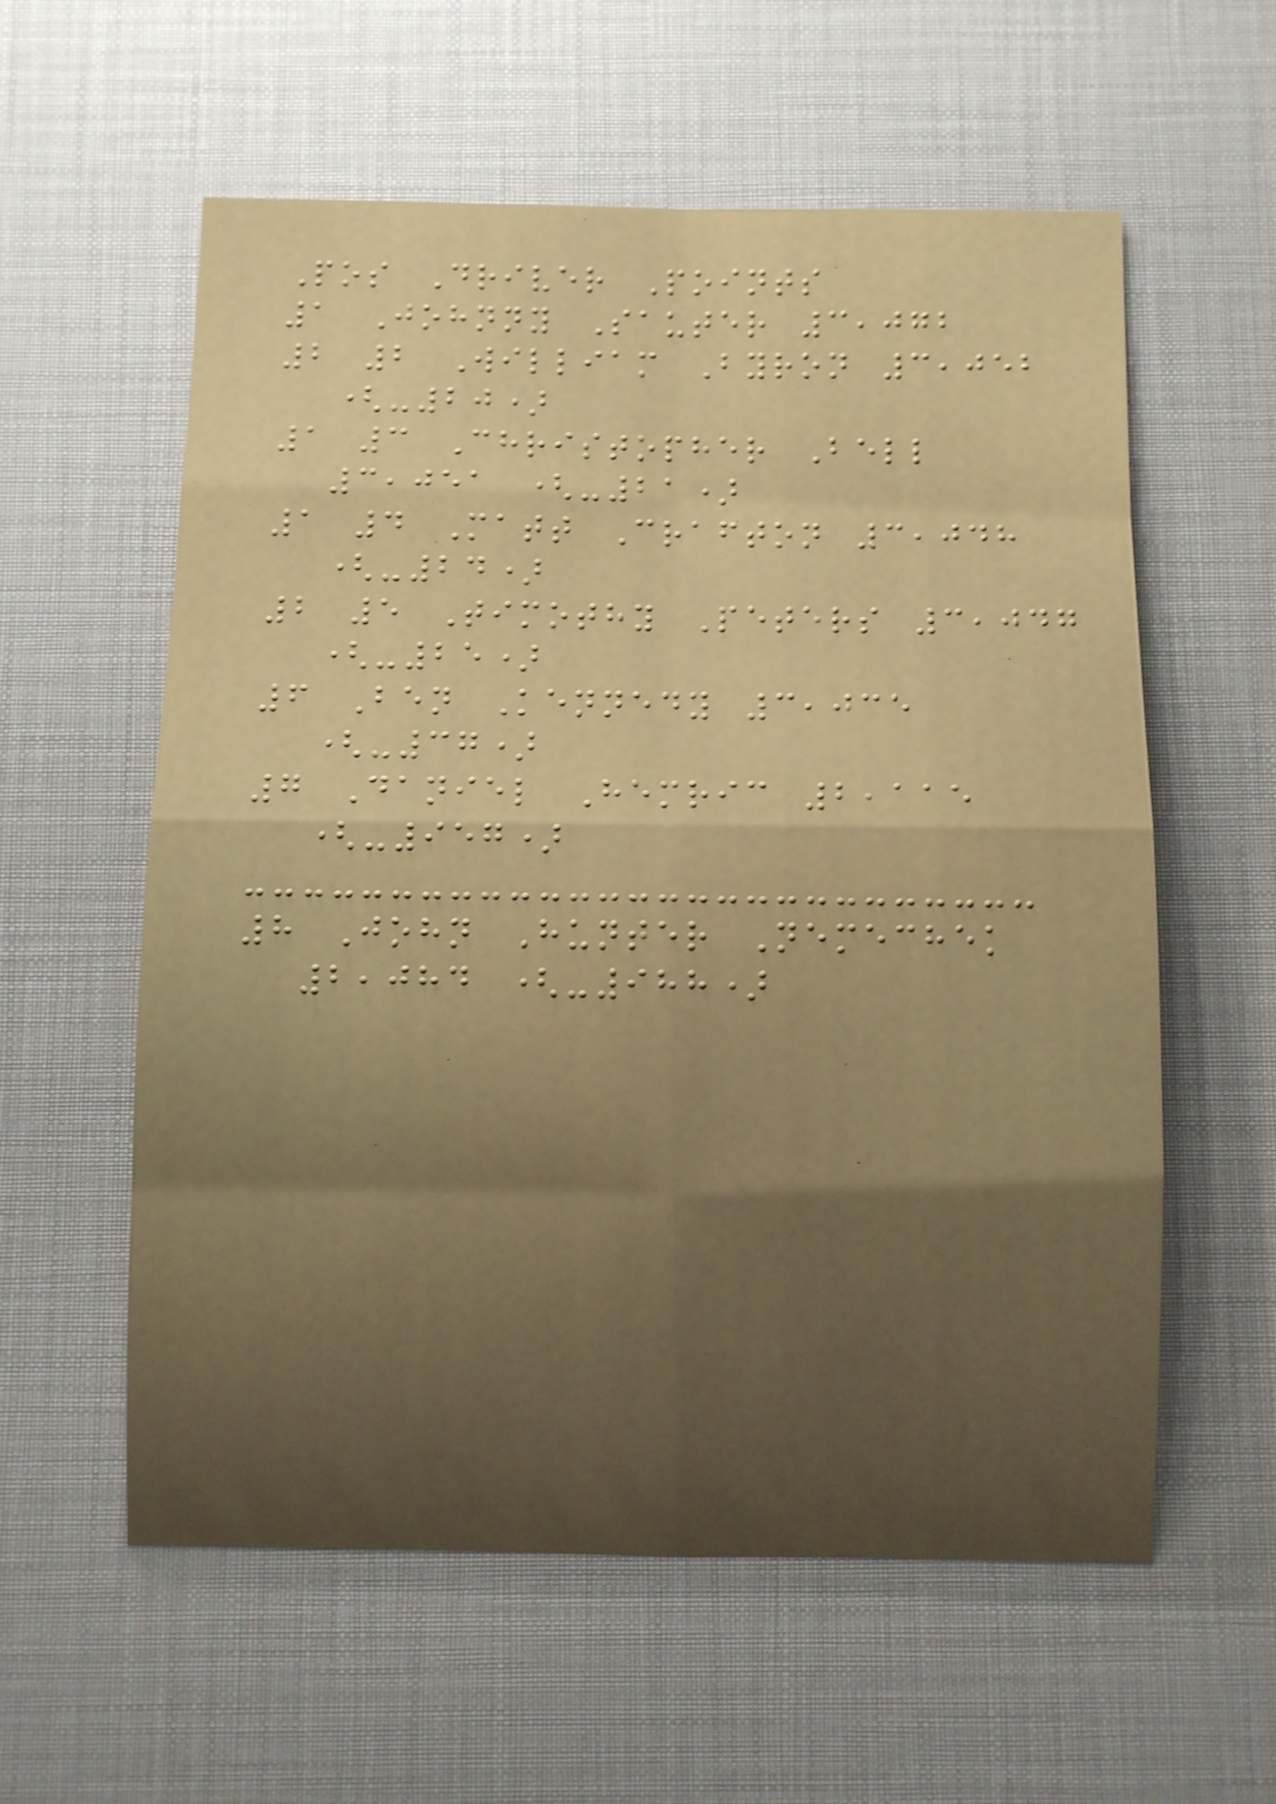Pos Driver Points
1 Johnny Sauter 3,072
2 2 William Byron 3,052
(-20)
1 3 Christopher Bell
3,051 (-21)
1 4 Matt Crafton 3,048
(-24)
2 5 Timothy Peters 3,047
(-25)
6 Ben Kennedy 3,035
(-37)
7 Daniel Hemric 2,115
(-957)
8 John Hunter Nemechek
2,084 (-988)
